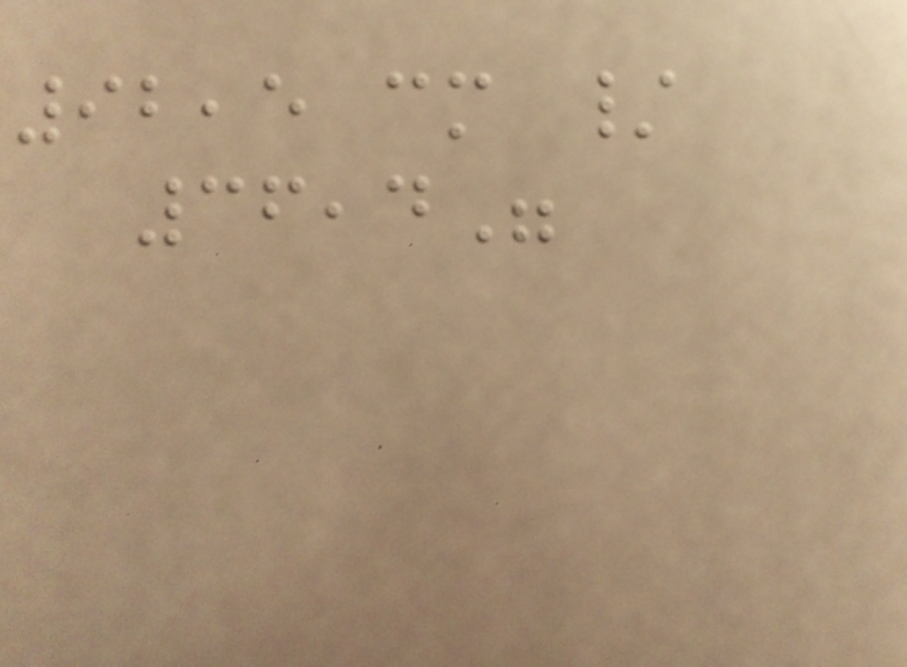92,5 cm /
36,4"
